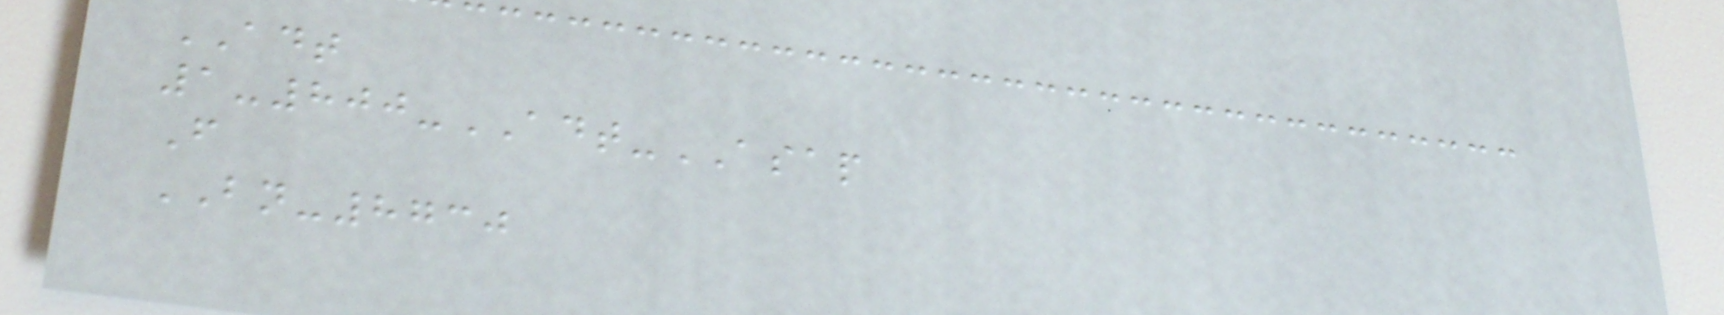ADT
1-800-ADT-ASAP
F
BN-8730
